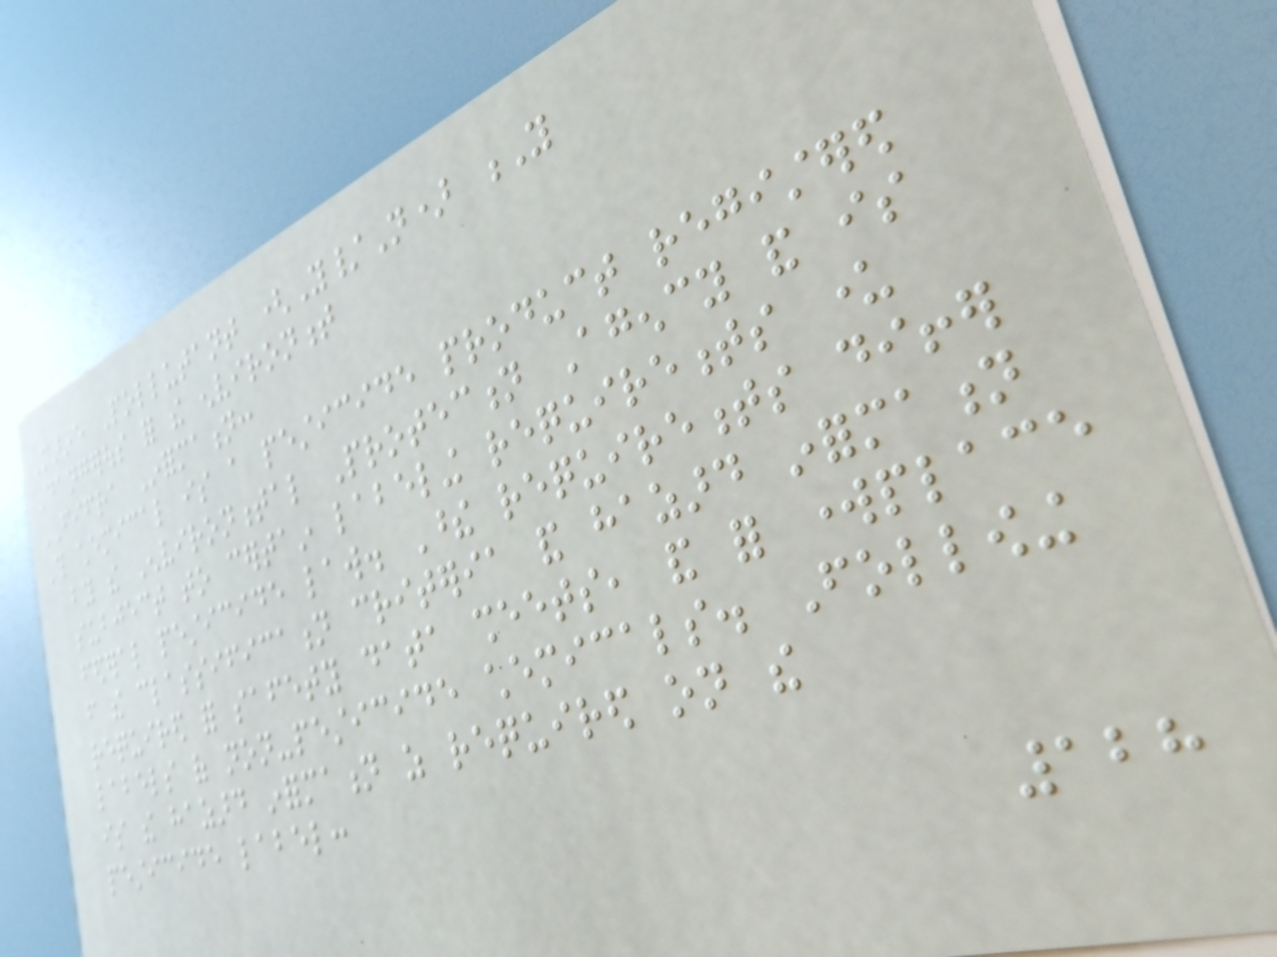Marine Pollutant (Y/N) Y
Dangerous for the environment
FIFRA Information:
This chemical is a pesticide product registered
by the Environmental Protection Agency and is
subject to certain labeling requirements under
federal pesticide law. These requirements differ
from the classification criteria and hazard information
required for safety data sheets, and for workplace
labels of non-pesticide chemicals. Following
is the hazard information as required on the
pesticide label:
128
